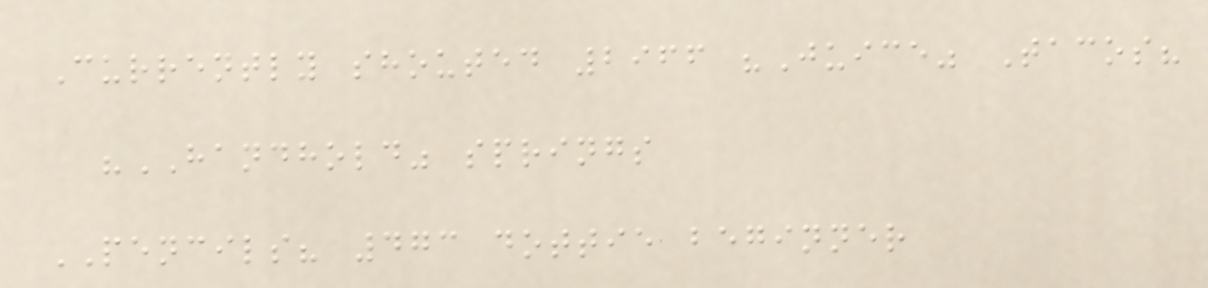Currently shouted 2966 "Juice" Tacos?
"HANDHOLD" springs
PENCILS? 473 dottie beginner
